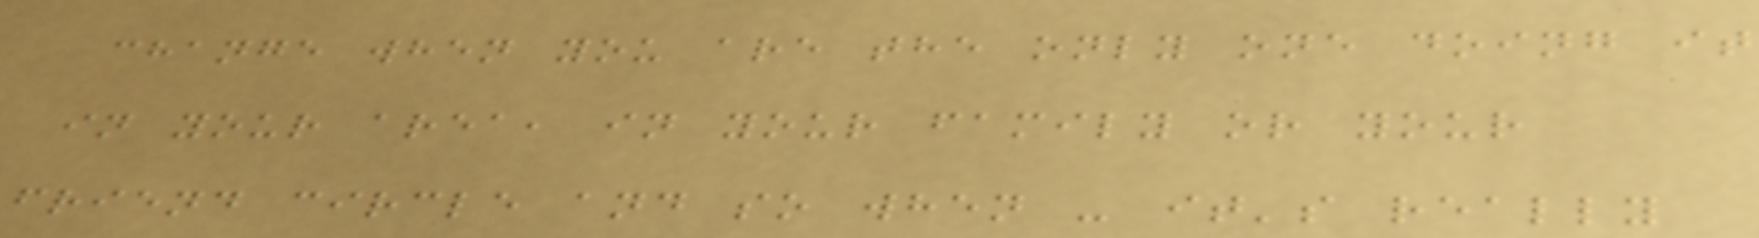change when you are the only one doing it
in your area, in your family or your
friend circle and so when - it's really
